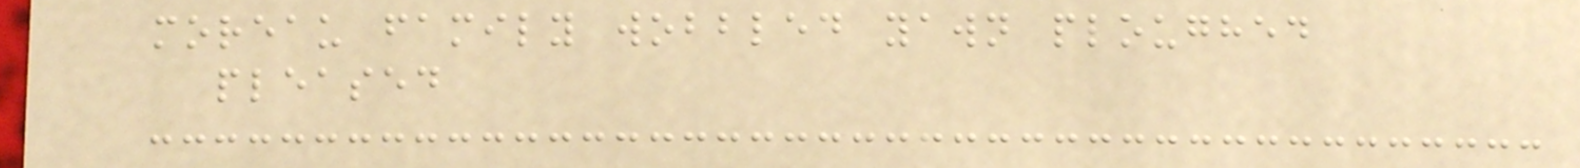moreau family wobbled yawn ploughed
pleased
